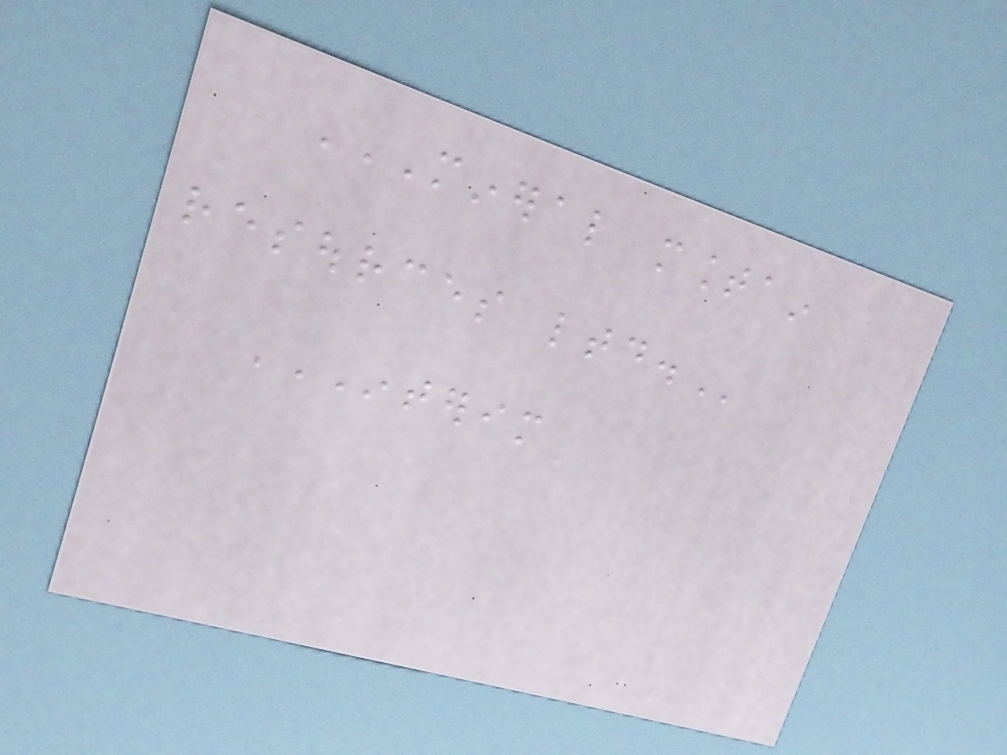MINERAL MOUNTAIN
RESOURCES LTD.
INTERIM
